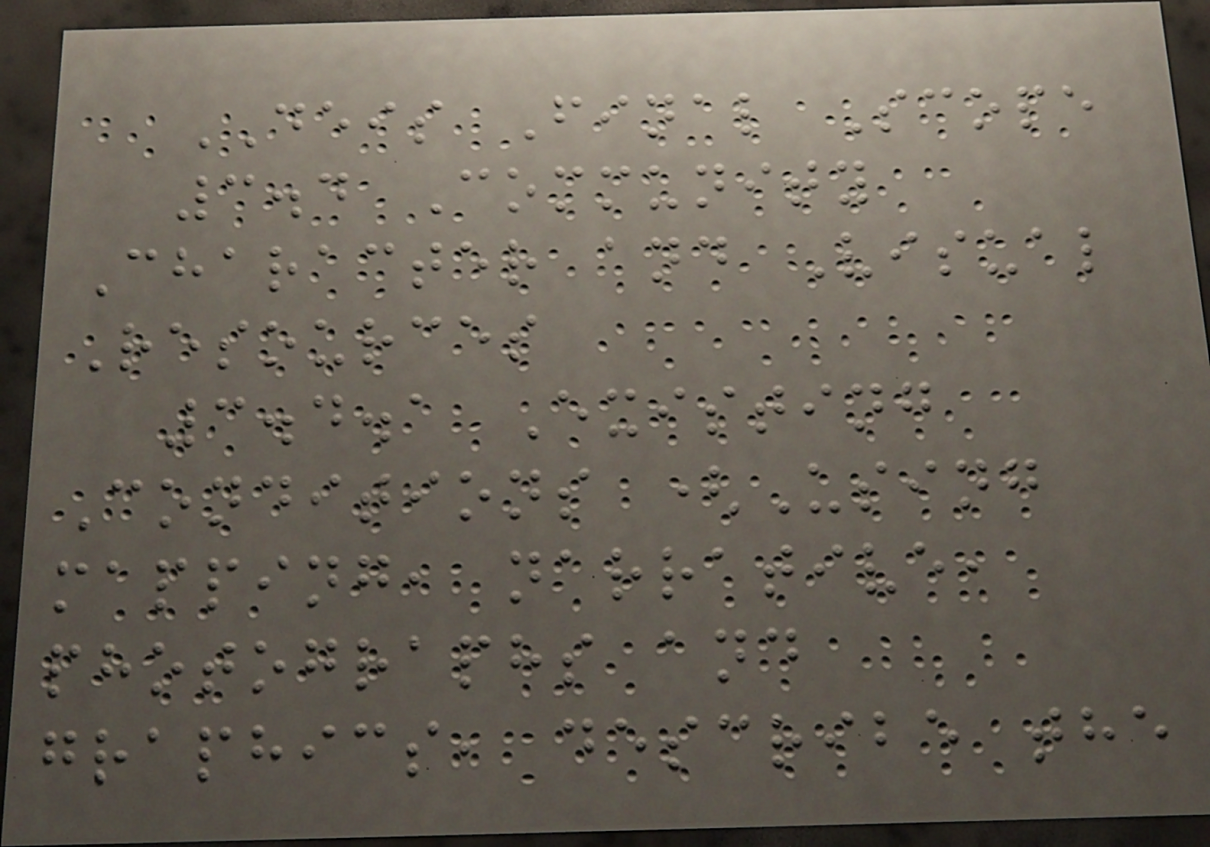DEIS Final Scope
3.4 Community
Character and Visual
Resources
3.4.1 Existing
Conditions (Using
mapping, narrative,
photographs and
graphics, describe the
